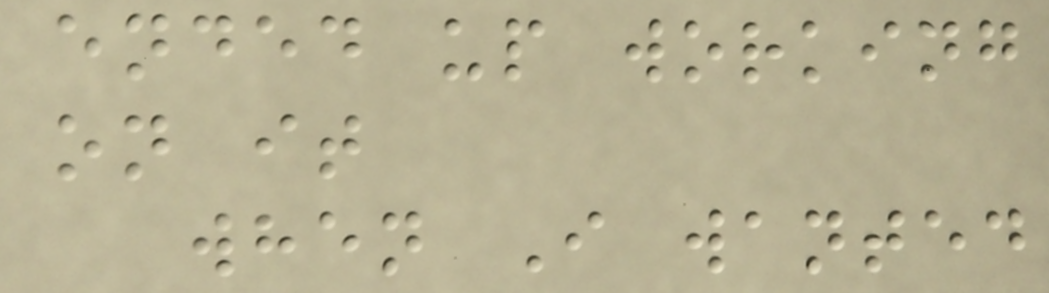ended up working
on it
when I wanted
